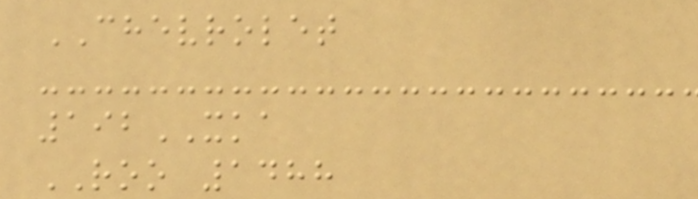CHEVROLET
192XKA
ROO 1488
